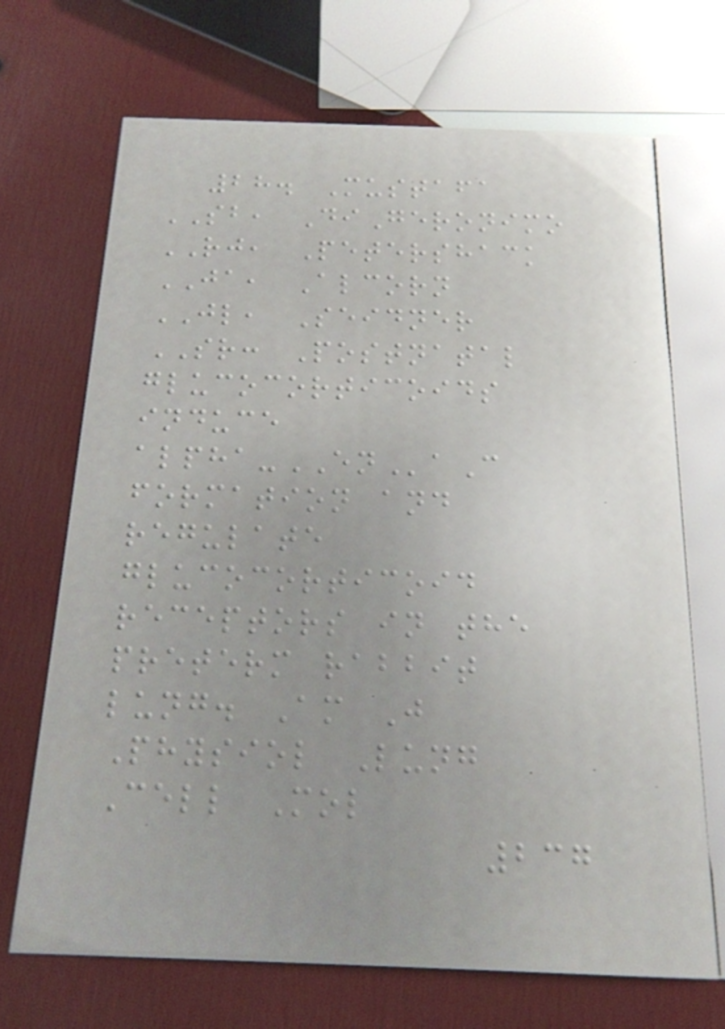28. Mustafa
SB, DiGeronimo
RJ, Petershack
JA, Alcorn
JL, Seidner
SR: Postnatal
glucocorticoids
induce
alpha-ENaC
formation and
regulate
glucocorticoid
receptors in the
preterm rabbit
lung. Am J
Physiol Lung
Cell Mol
237
